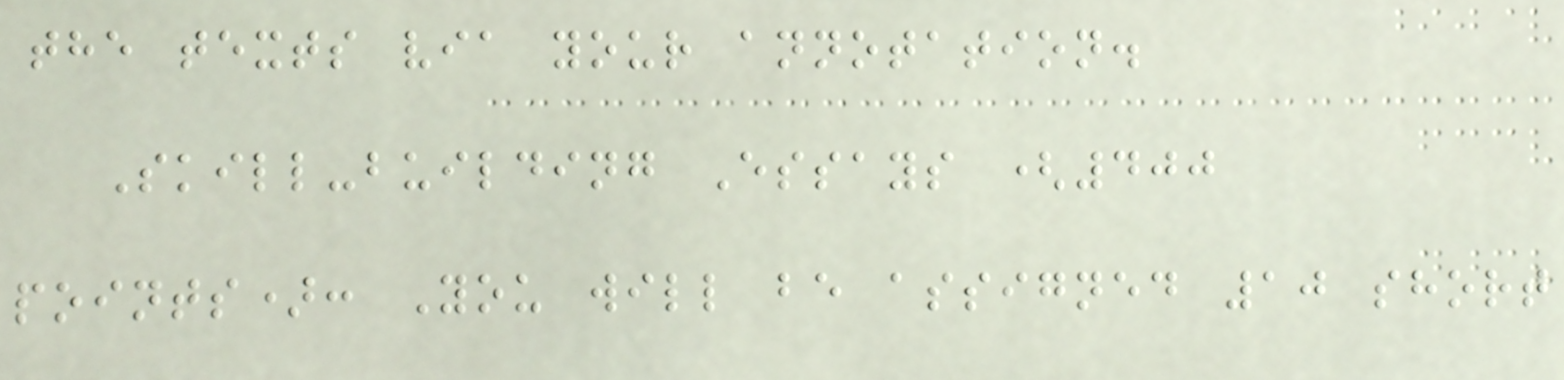the texts via your annotation.
Skill-building Essays (400
points): You will be assigned 10 short
